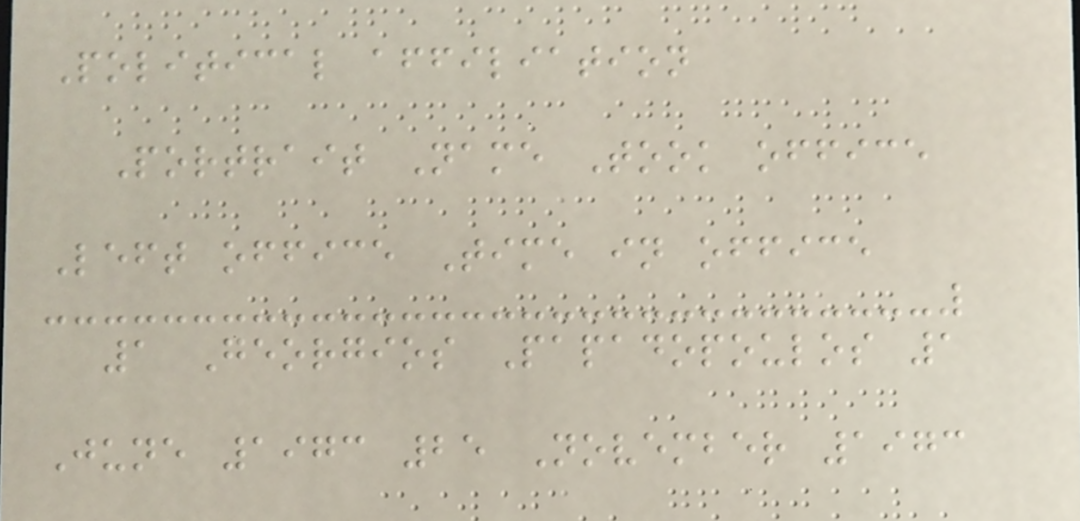Political affiliation
Portrait Name Took office
Left office Time in office
1 Georgios Papadopoulos 1
June 1973 25 November 1973
